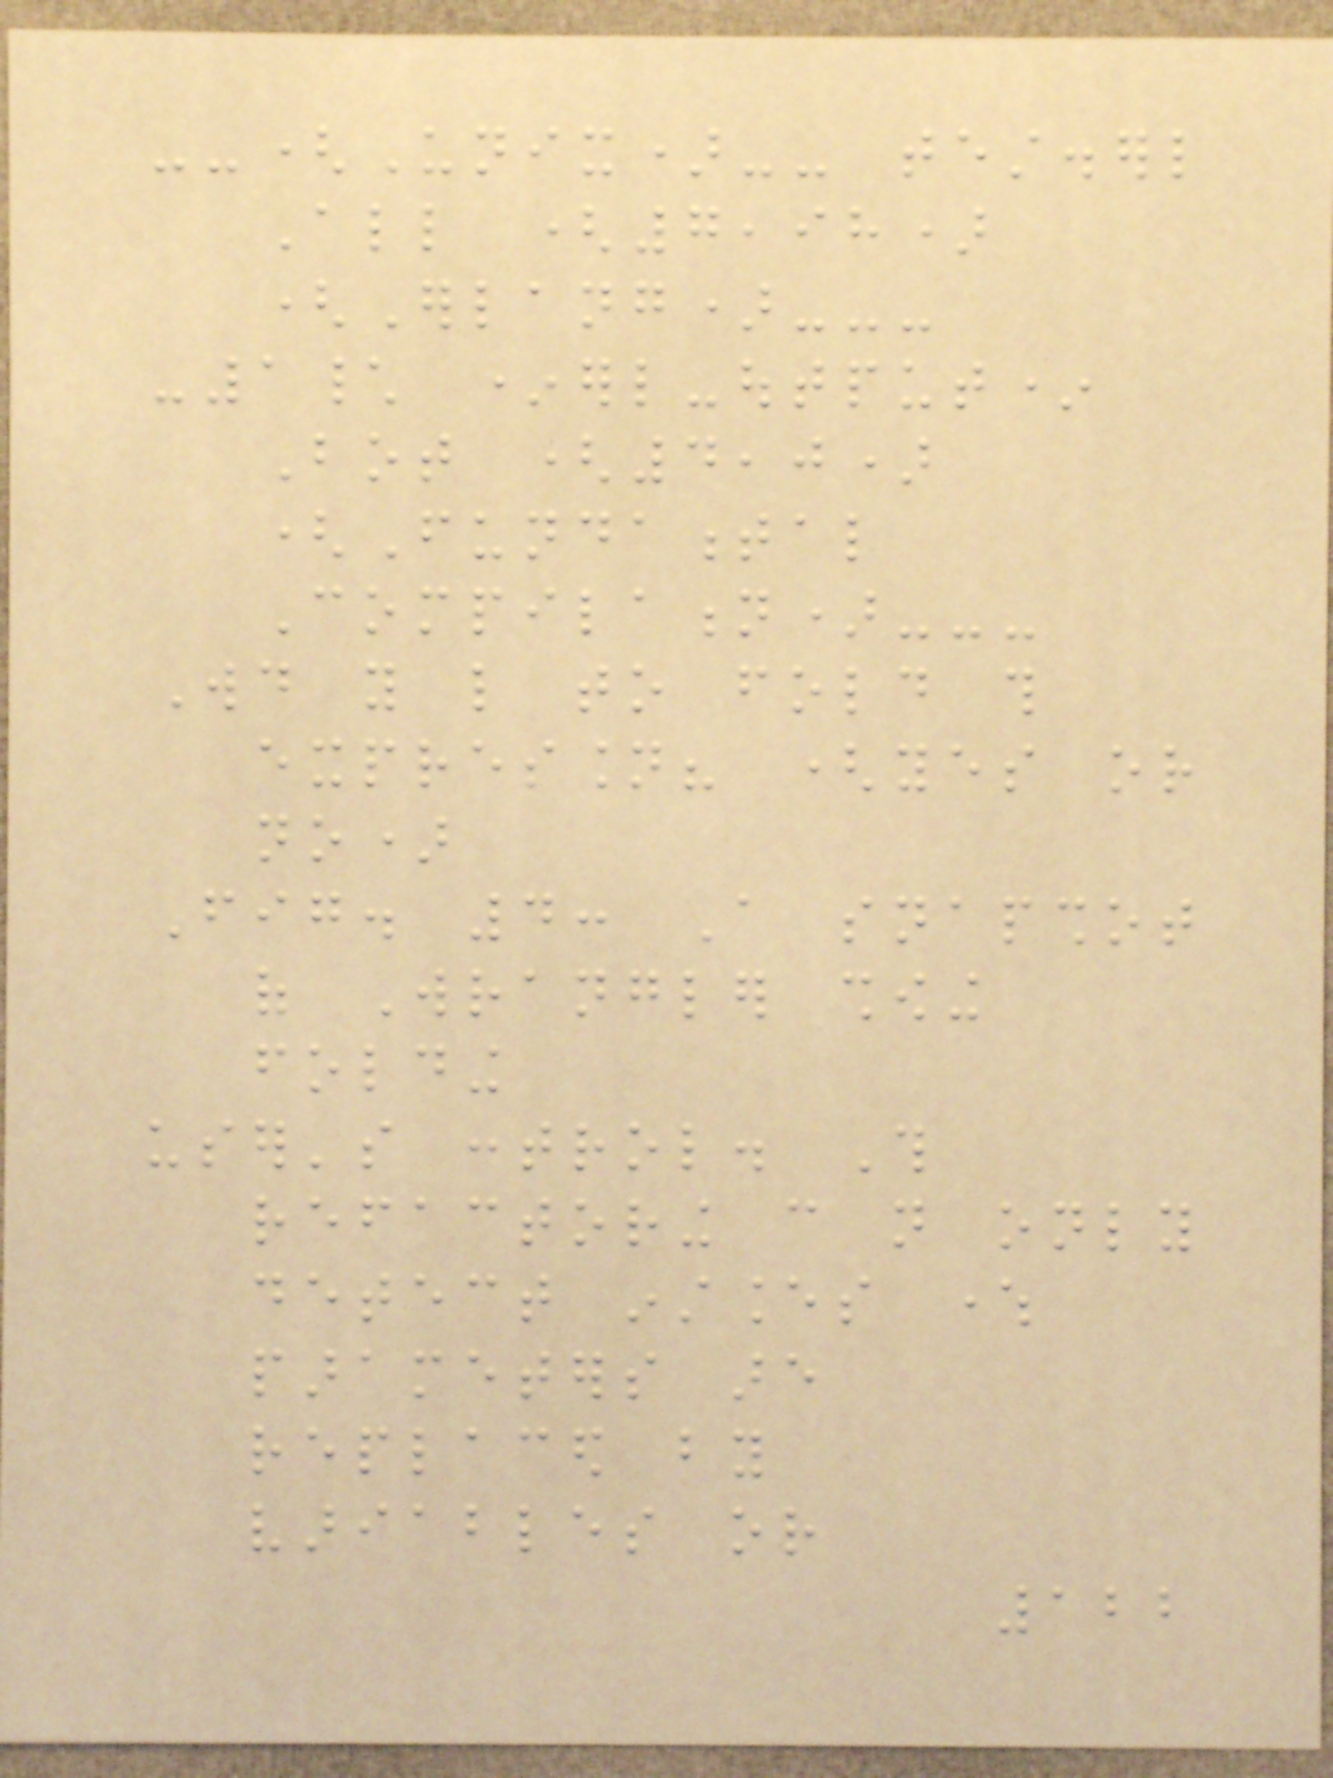--(Unix)-- test.erl
All (7,98)
(Erlang)---
-1\ *erl-output*
Bot (4,0)
(Fundamental
Compilation)---
Would you like to fold this
expression? (yes or
no)
Fig. 4: A snapshot
of Wrangler showing
folding
user's control. This
refactoring can not only
detect instances where
parameters are
replaced by
variables or
122
